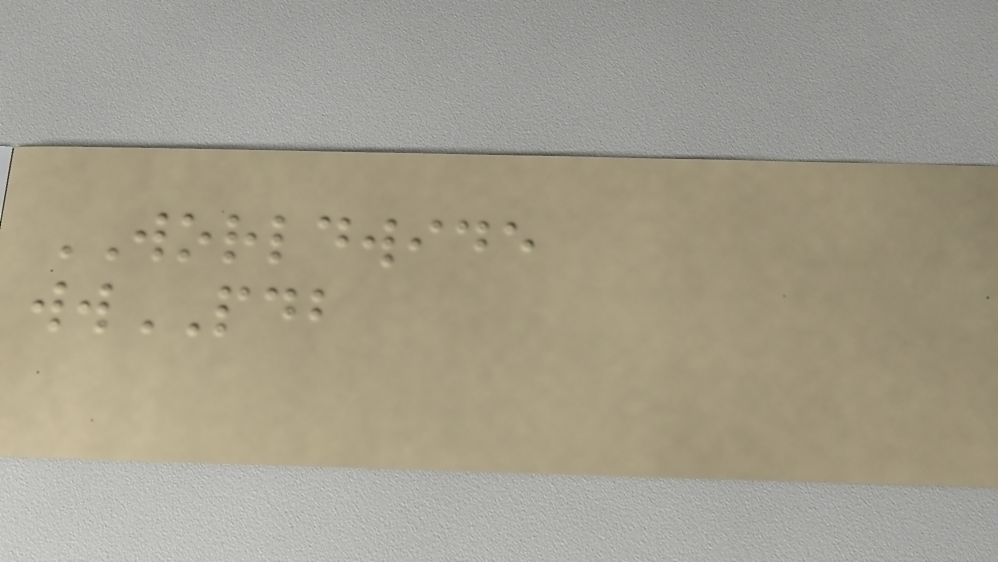WORLDWIDE
wwPDB
